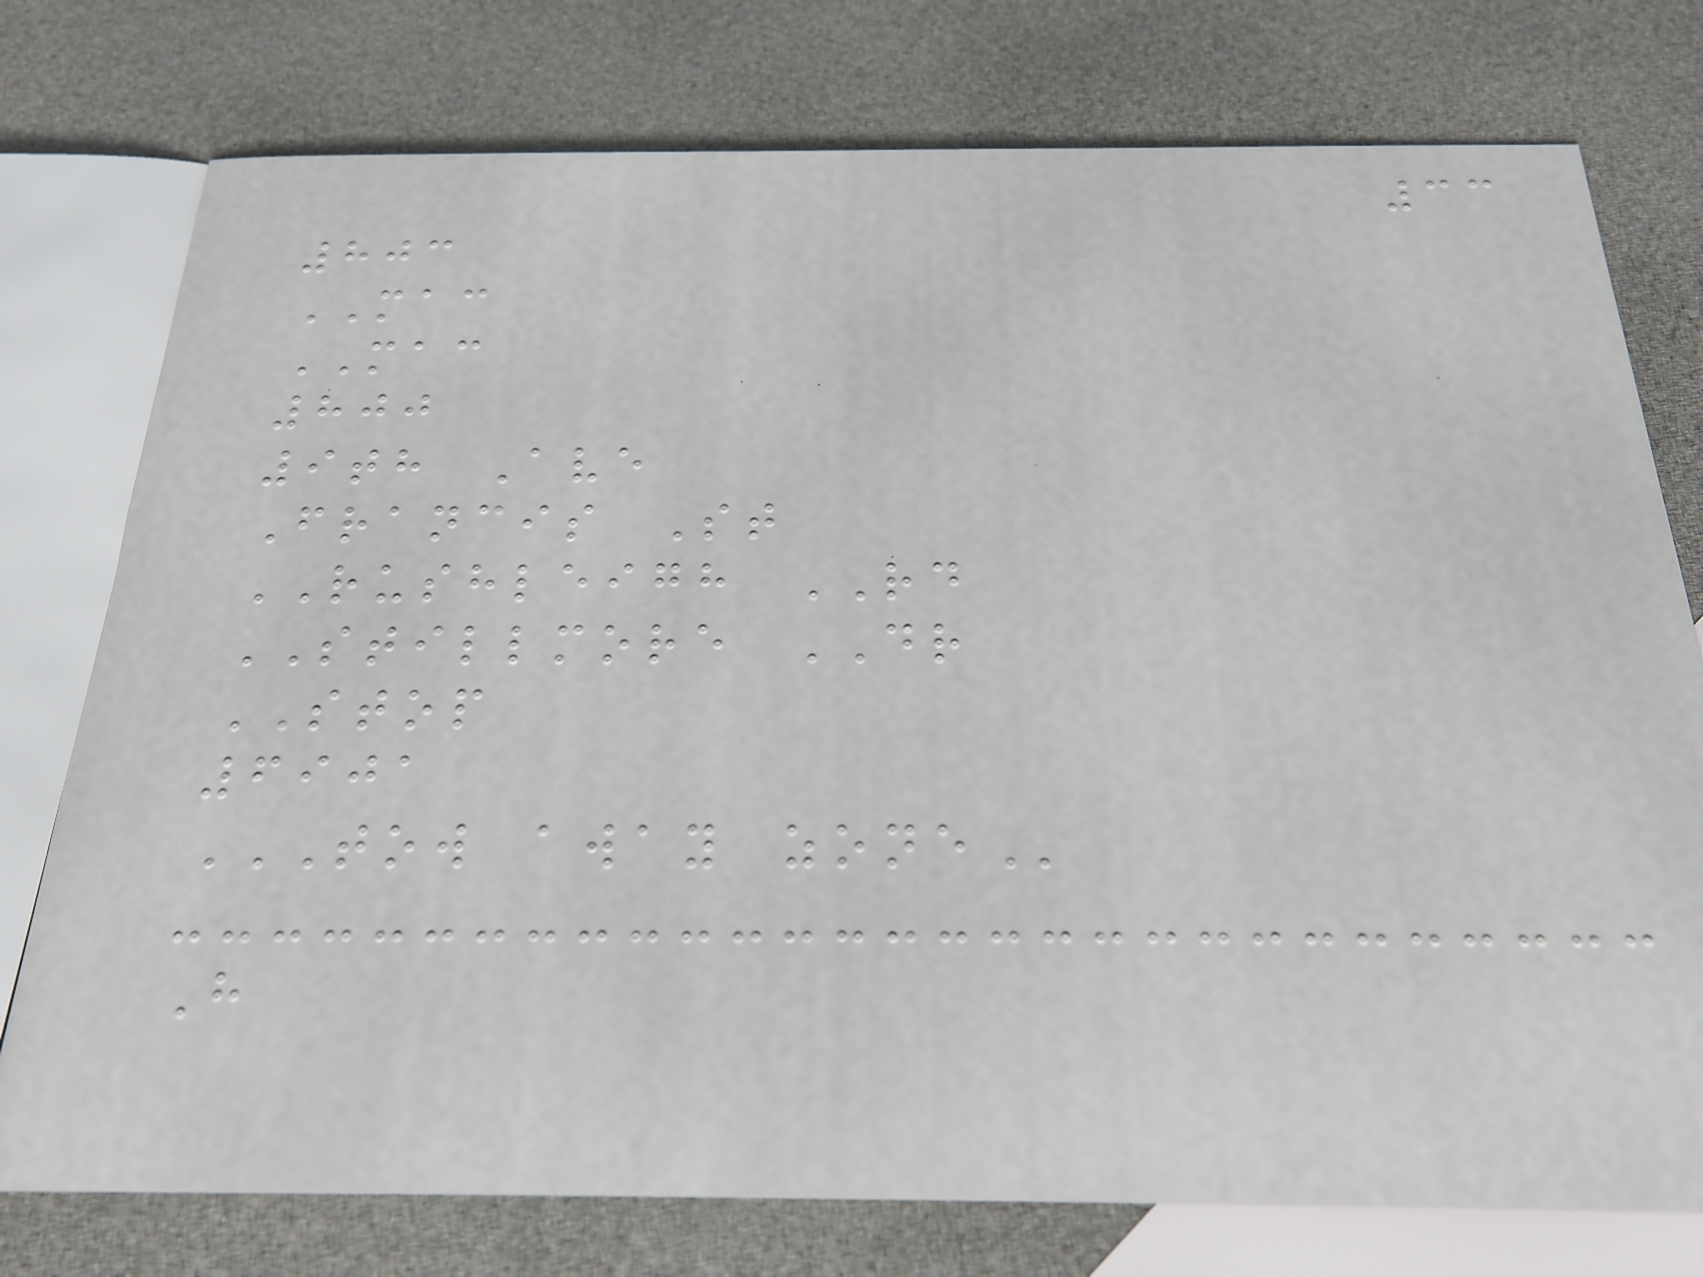33
803
MAC
MAC
800
9th Ave
Francis St
RUSHLEIGH RD
STILLMORE DR
STOP
6901
TOW AWAY ZONE
H
